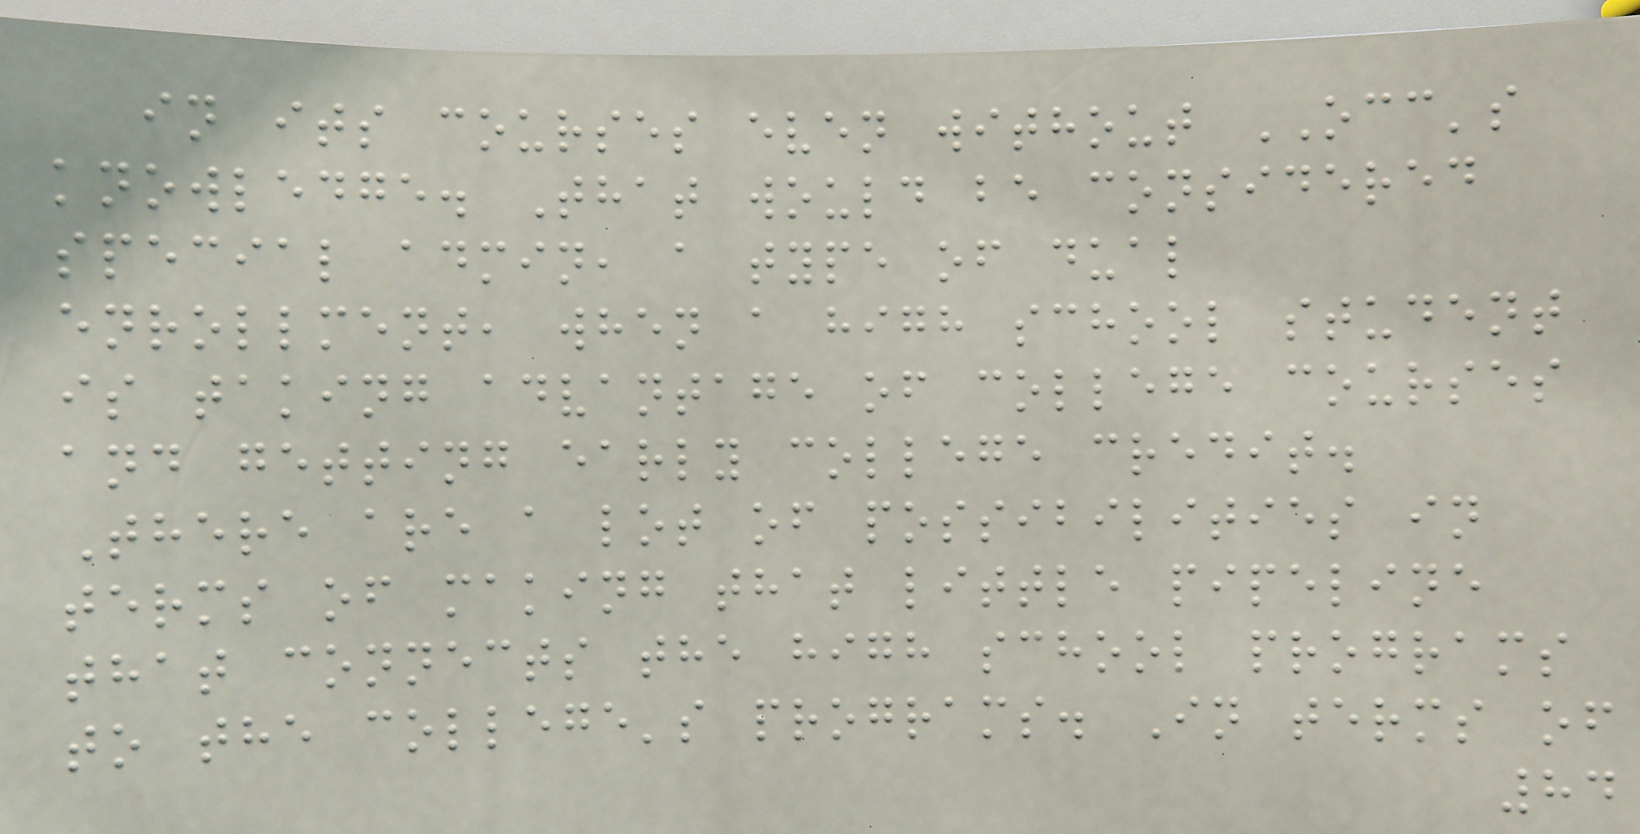in its courses even without OCC's
knowledge. That would be considered
special admin, a type of dual
enrollment, when a high school student
is taking advantage of college courses
and getting early college credit.
There are a lot of possibilities in
terms of making that little pipeline
that connects the high school programs
to the college's programs. In terms of
84
